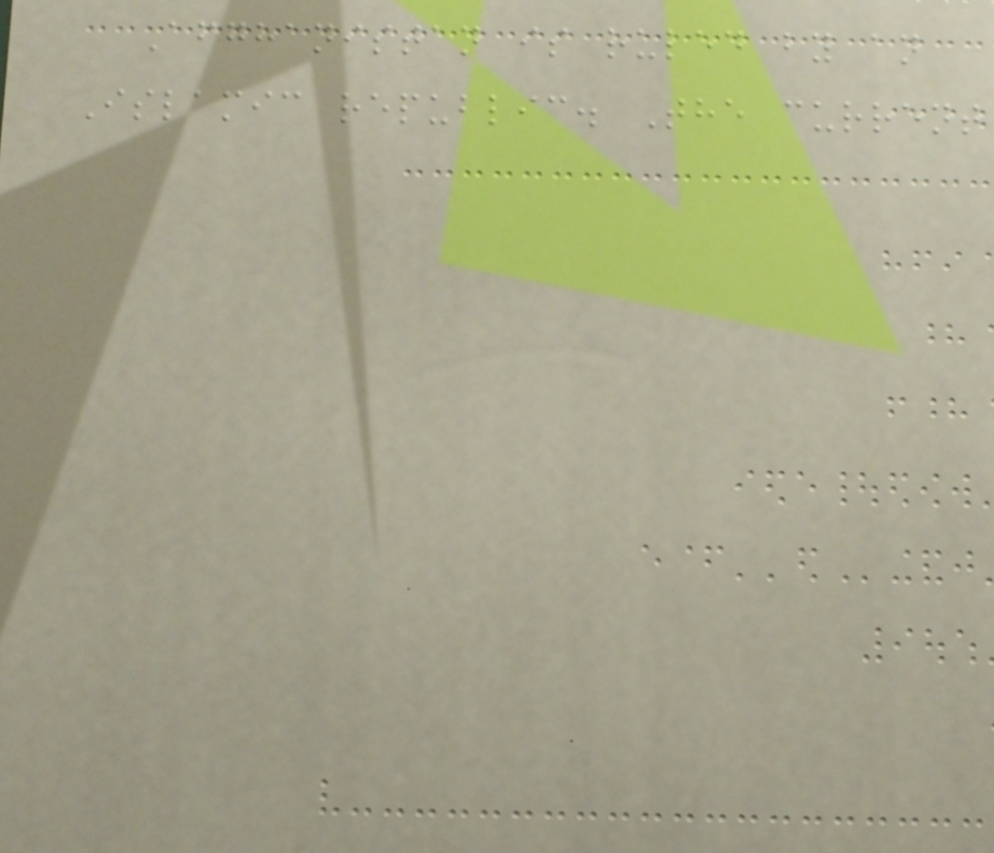Afghanistan is ruled by an
Islamic republic. The current
